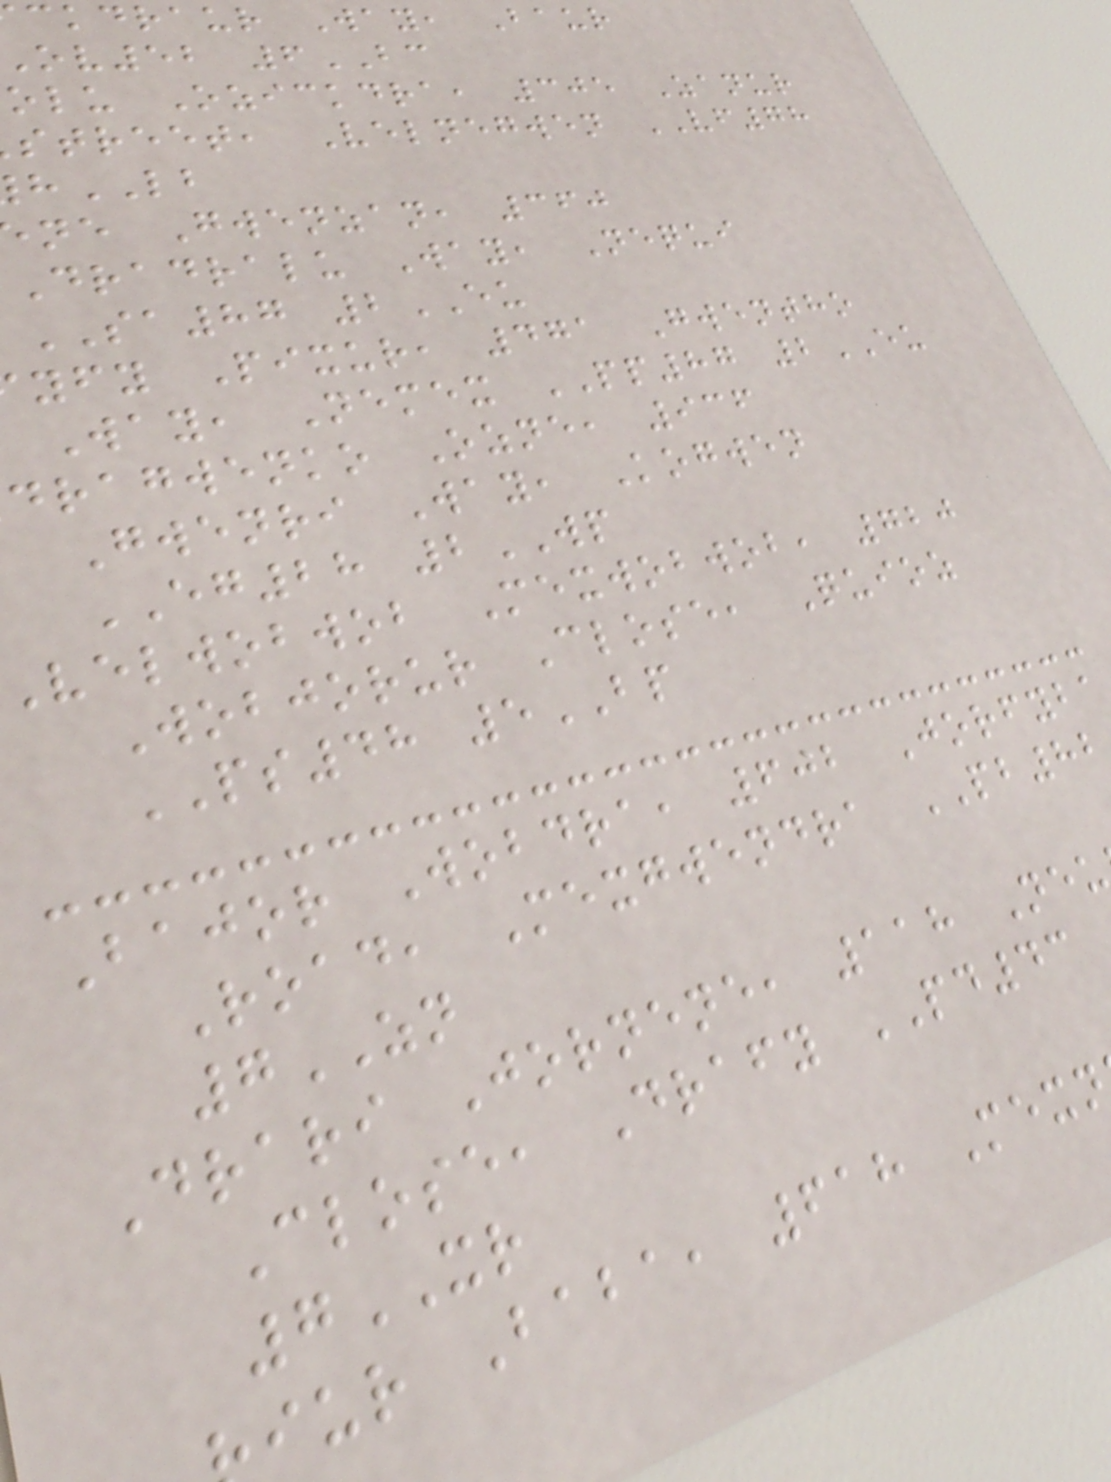ckdraur Way, Baur
ov52 6BC
olu Ozickdra, 305 Zanur
street, Velnegwen VF78
LB
ne Gwenzan, 360
Dradralu Way, Nequi
SA87 2EU
yfy Pixur, 471 Gwentho
Way, Nemex PP87 2EU
dragwenko Ozne, 936
Gwenri Way, Kogwen
EG28 2WP
velwobwob Mexwobwob, 720
Wobjorur Close, Quioz
PS48 5BP
Bajor Wobdra, 602 Jorfyba
Road, Mexgwendra PB82
7ZN
Drari Jornene, 118 Neu
Close, Drafy PD43
7XR
iur Baba, 618 Mexn
